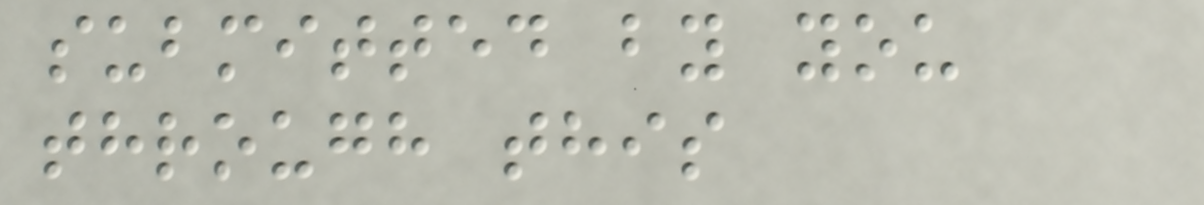submitted by you
through this
